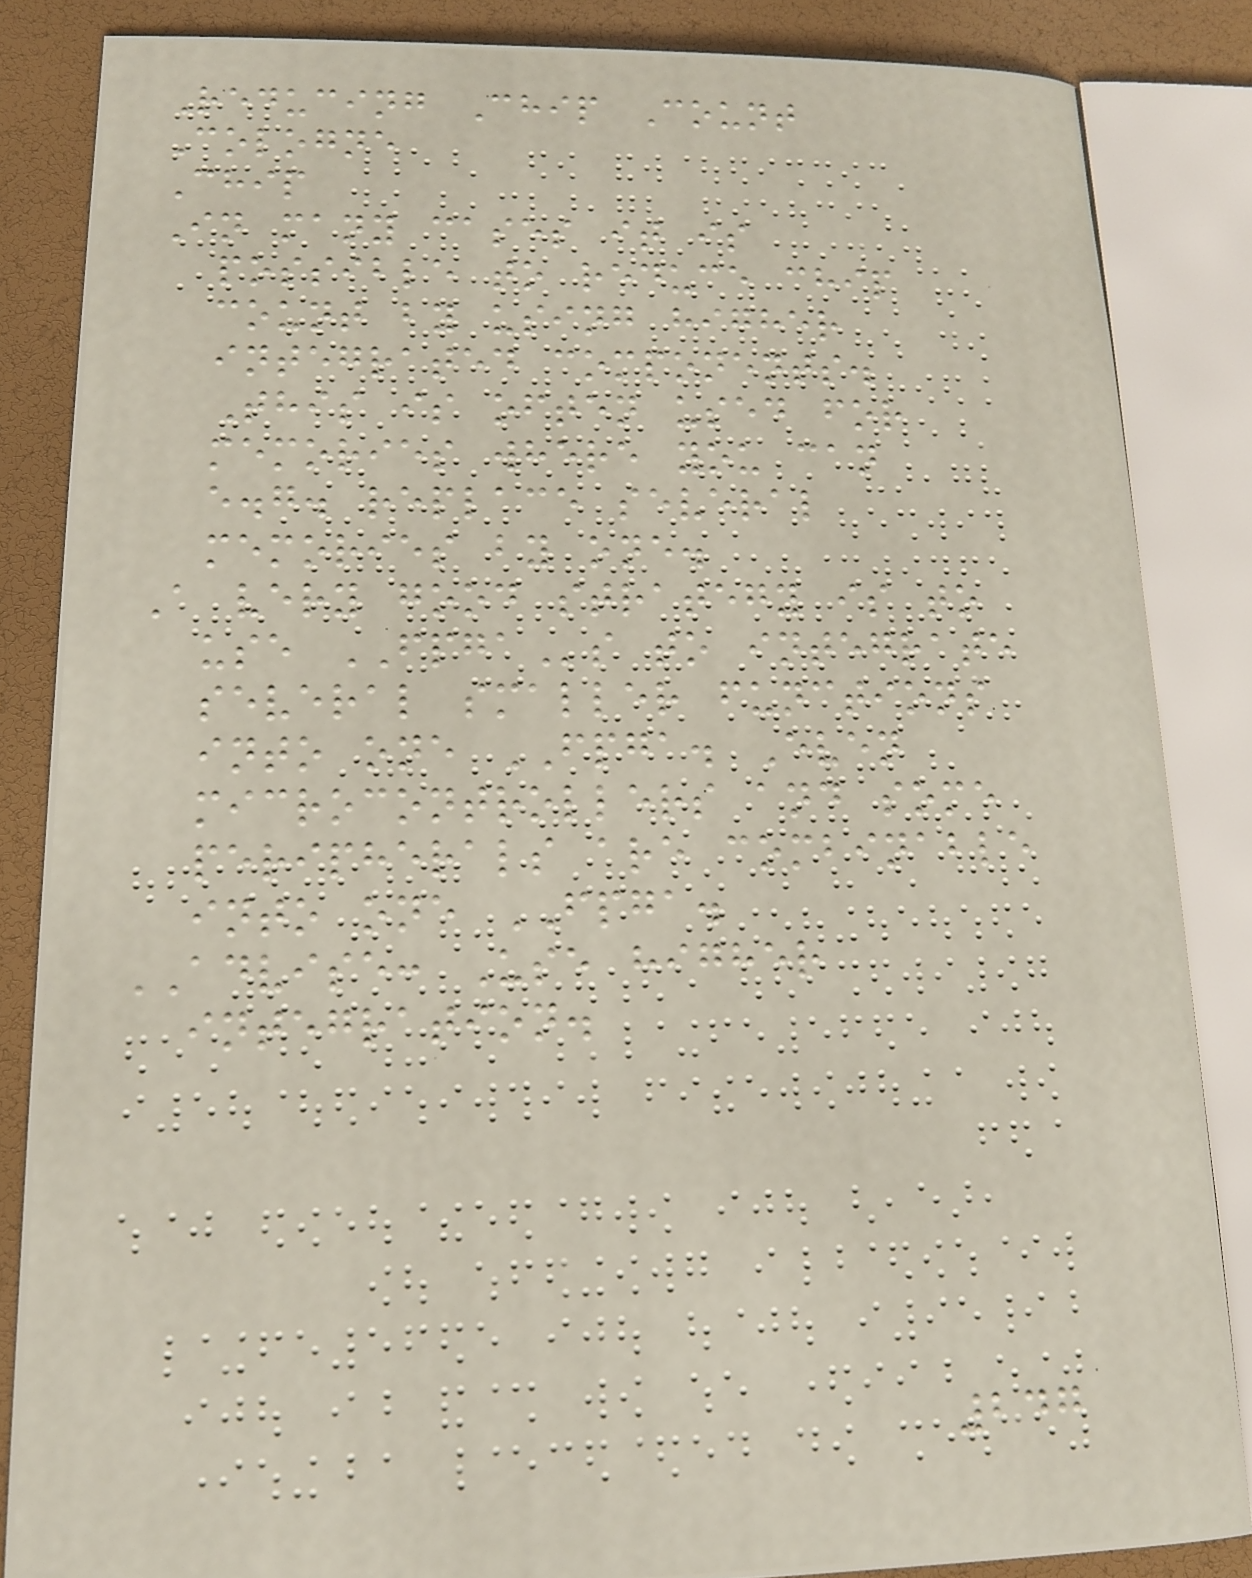Reducing Chip Count
Cologne
Chip
In many cases it is
possible to reduce chip
count by using higher
integrated components.
This is often used for
memories where you can
e.g. replace several
memories by one.
A very good strategy is to
use FPGAs to integrate
several smaller functions
into one FPGA. Even
microcontrollers and some
peripherals are combinable
into one FPGA.
ADVISE: Use higher
integration.
247
